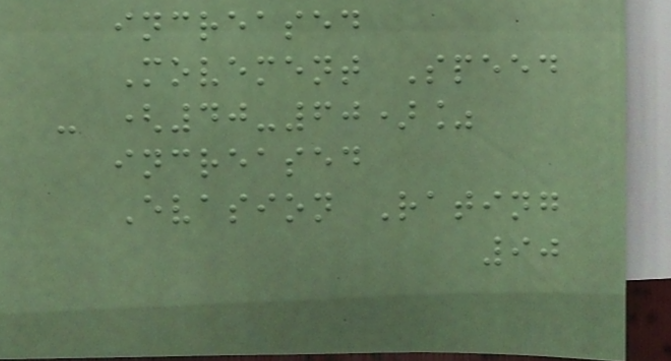increased
Movement Speed
- (40-60)%
increased
Evasion Rating
90
